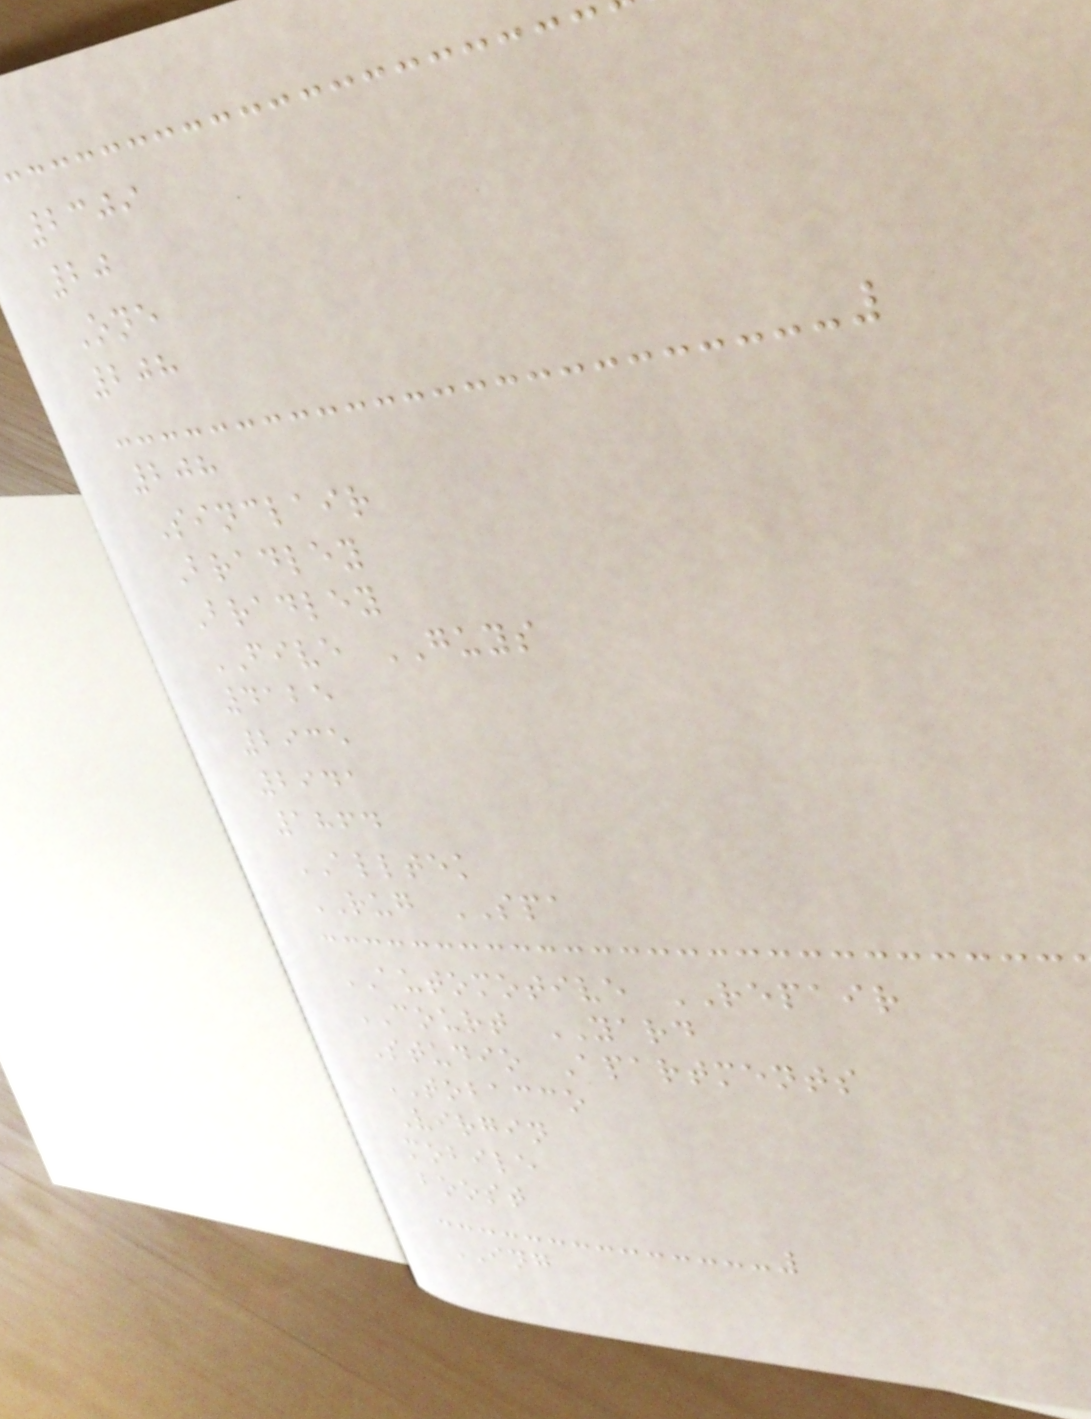2309
20
One
208
208
Sinclair
Bradley
Bradley
FIVE GUYS
4125
2935
2941
1864
ALLTEK
RUG SPA
AUTOMOTIVE REPAIR
COURT YARD
Studio Apartments
TOBACCO
Virgin
mobile
boost
ING
